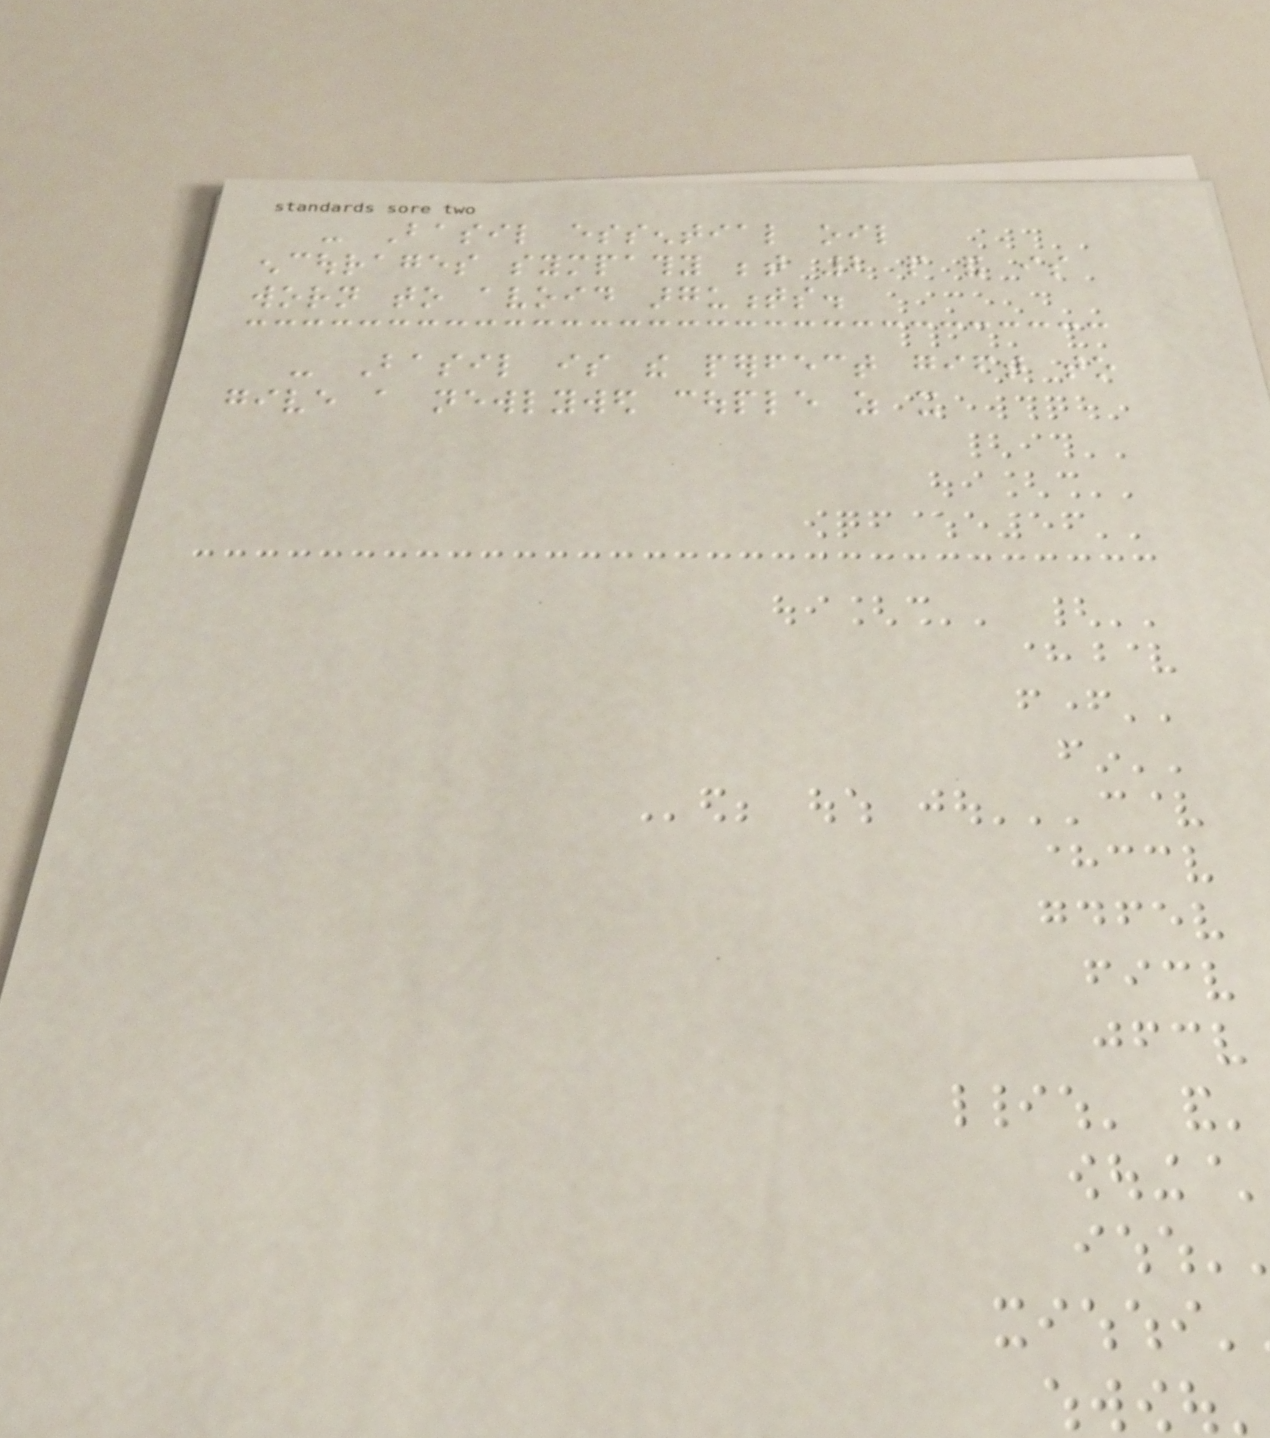- Basil essential oil
encourages sympathy between 2 people and is
worn to avoid arguments.
- Basil is the perfect gift to
give a newlywed couple as it
